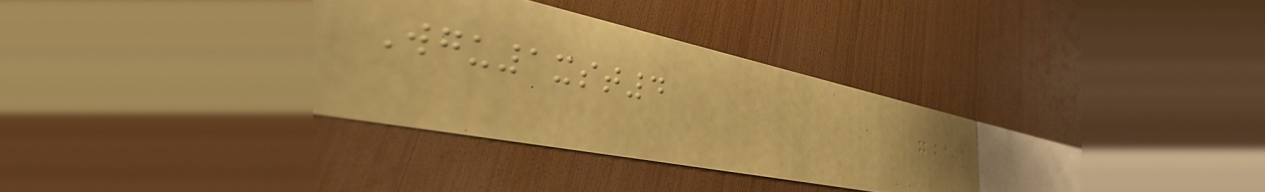Wgu1xst4
